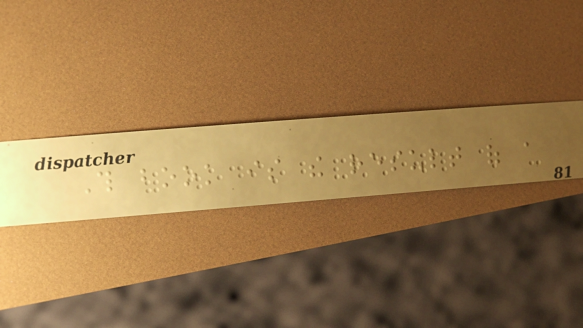This book is the result of a
